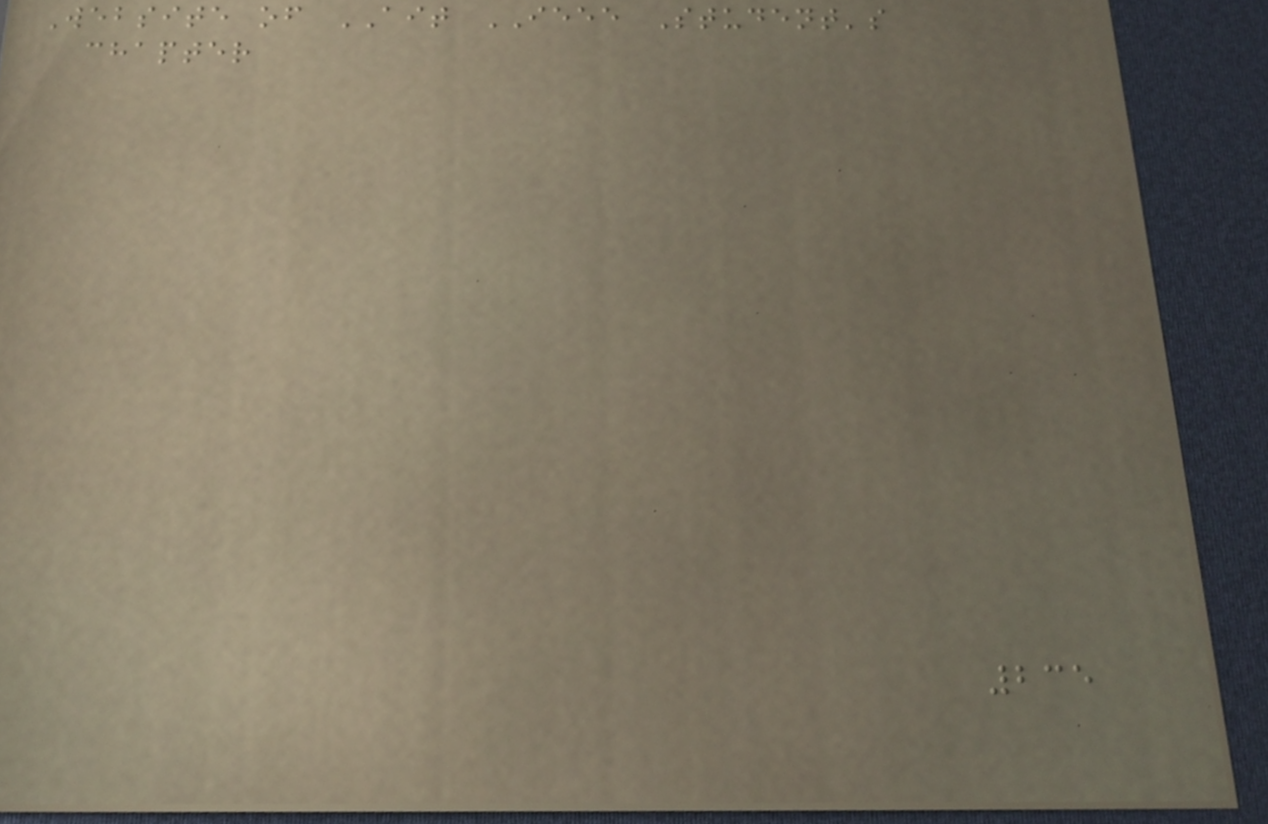Website of AIT IEEE Student's
chapter
235
